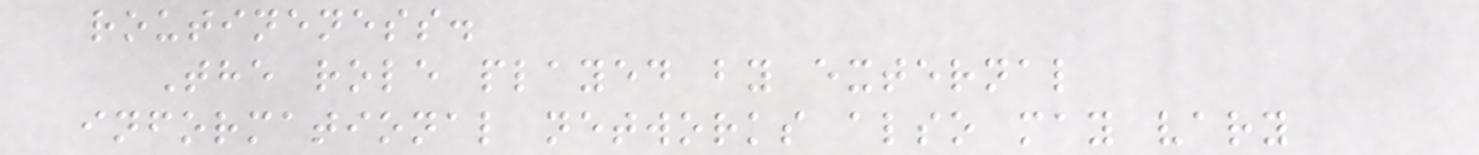routineness.
The role played by external
informational networks also may vary
